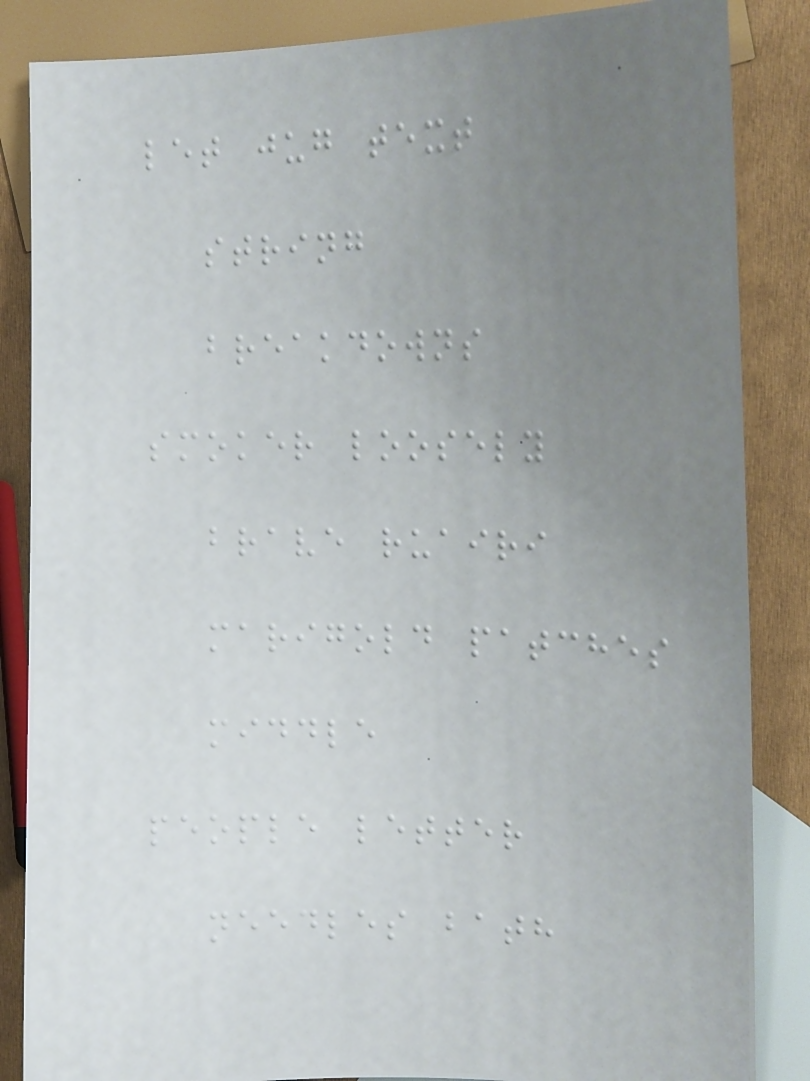let jug text
string
breakdowns
smoker loosely
brave ruairi
marigold patches
middle
people letter
needles bath
